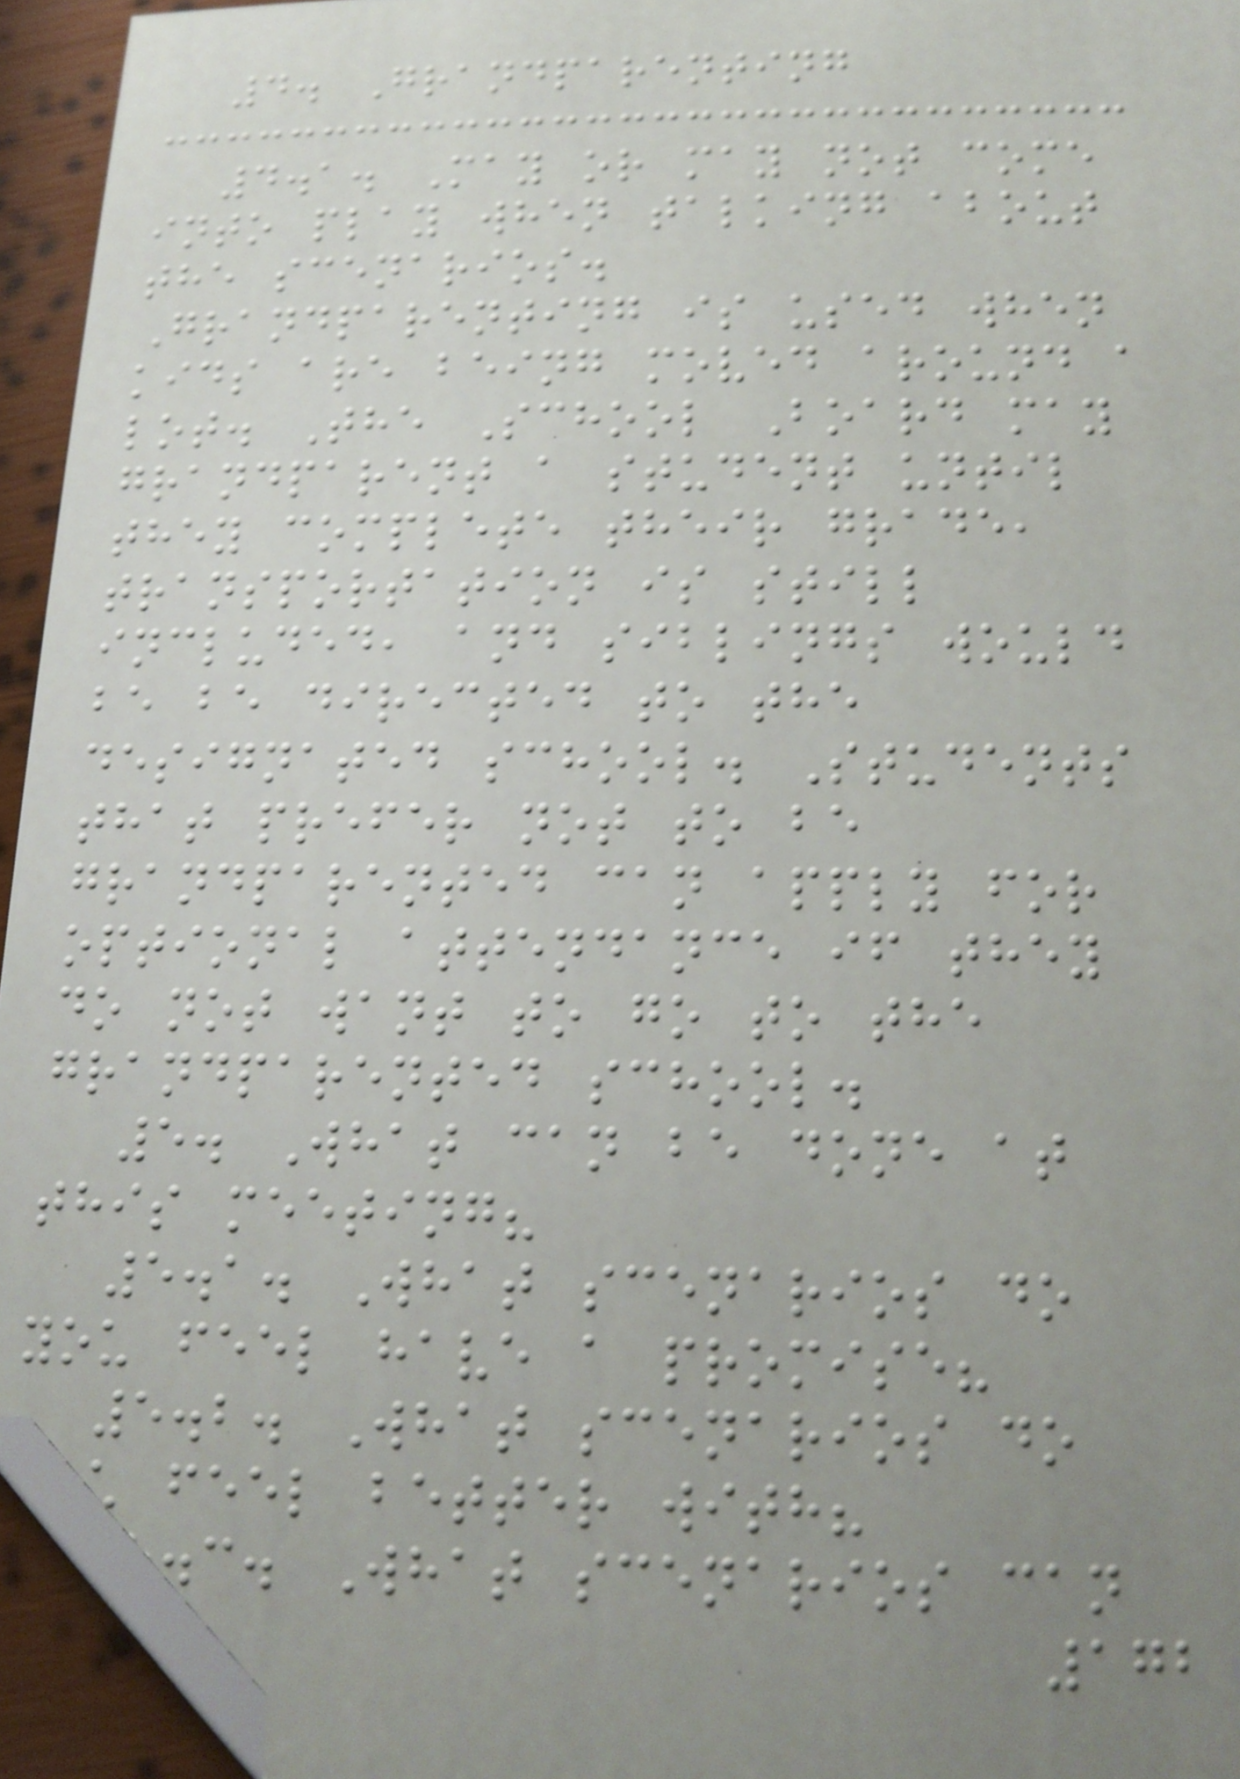4. Grandparenting
4.1. May or may not come
into play when talking about
the scenarios.
Grandparenting is used when
kids are being moved around a
lot. The School Board may
grandparent a student until
they complete their grade,
transportation is still
included, and siblings would
be be directed to the
designated school. Students
that prefer not to be
grandparented can apply for
optional attendance if they
do not want to go to the
grandparented school.
5. What can be done at
this meeting?
5.1. What scenarios do
you feel have a promise?
5.2. What scenarios do
you feel better with?
5.3. What scenarios can
172
